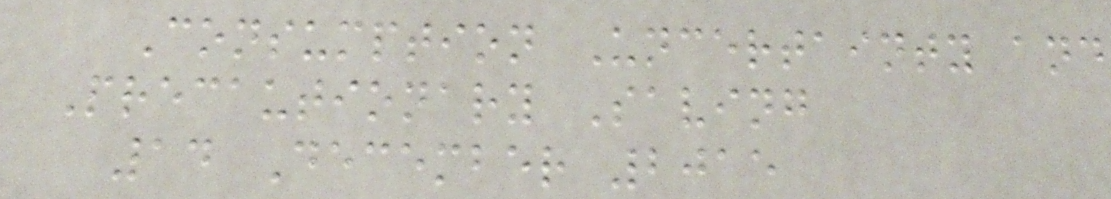Consumption Uncertainty and
Precautionary Saving
14 December 2015
